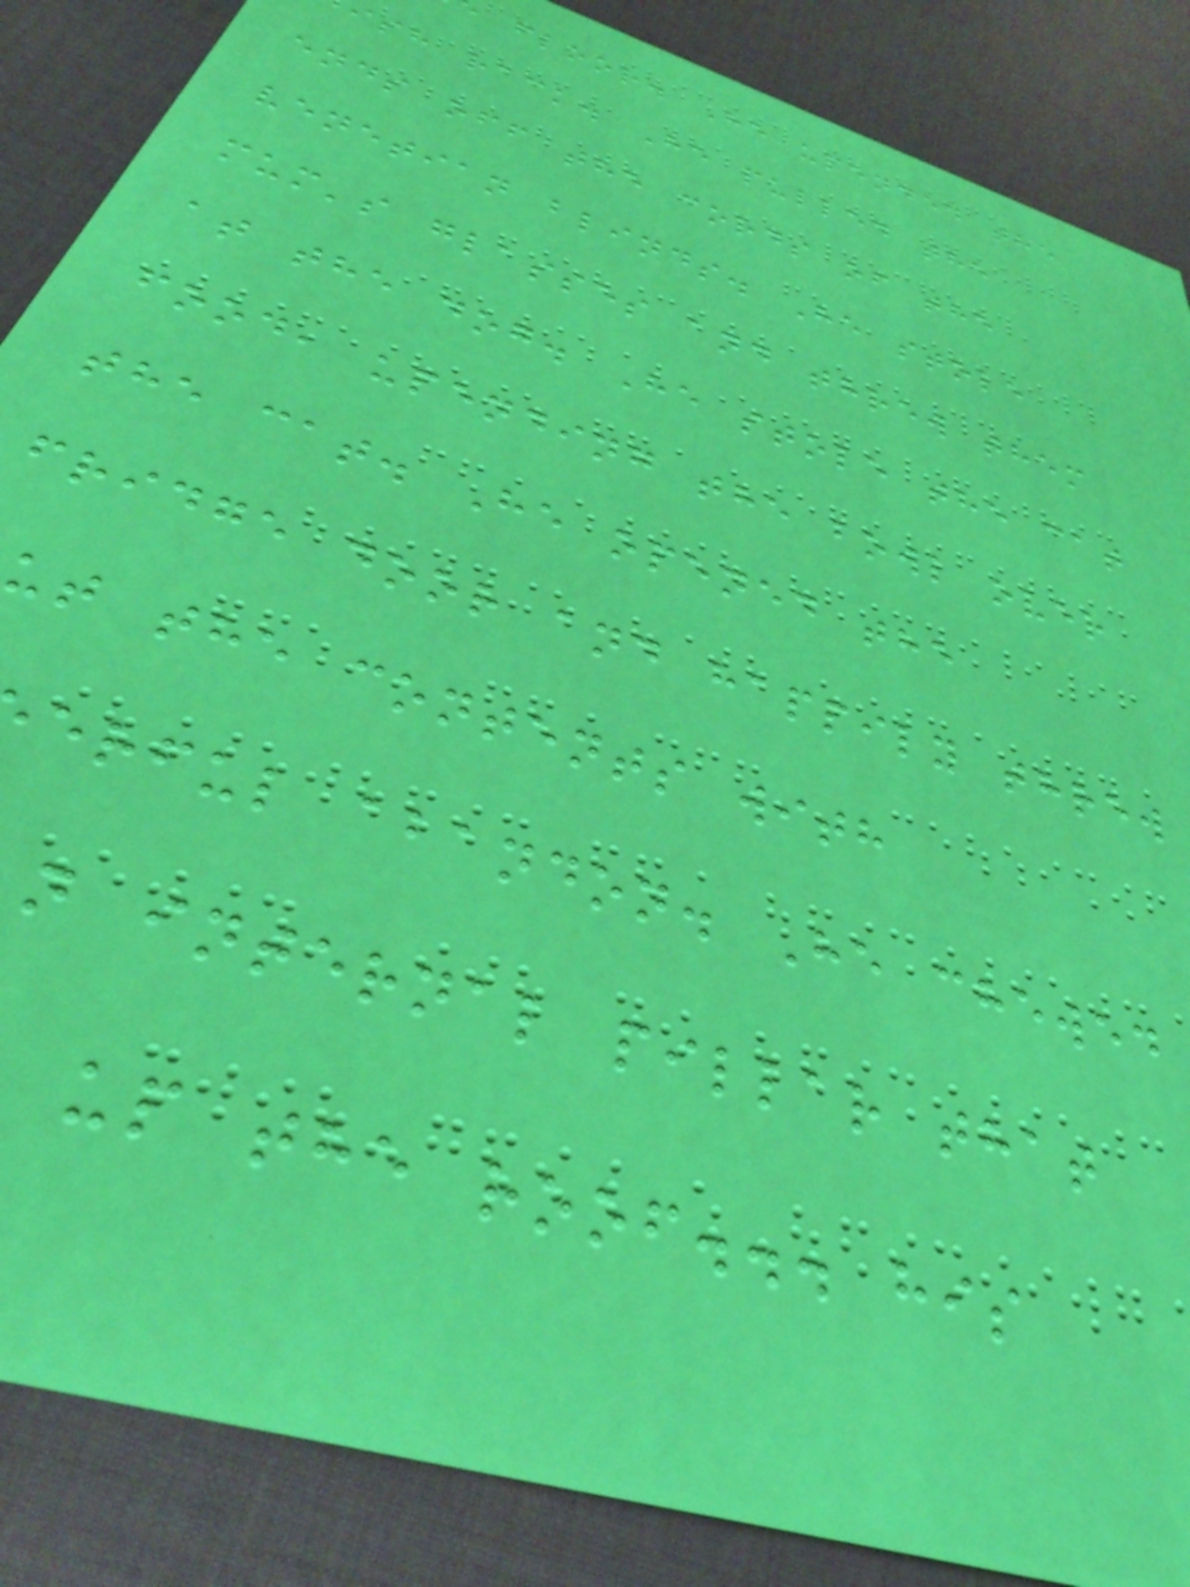floor. He upended the
ish rack. He pulled the
ends off the cords of the
venetian blinds. He stole
mum's glasses and threw them
at the dog. He stole the cat
food, upending the bowl over
the cat. He opened the
fridge door and happily threw
ut the contents with
erful abandon. He chewed
n internal pillar that
up the roof... his
